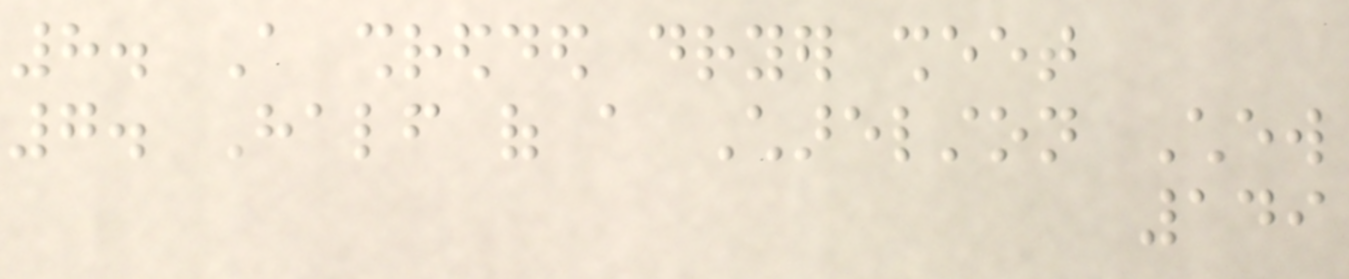8. A shredded dryer sheet
7. Half of a Charelston Chew
149
